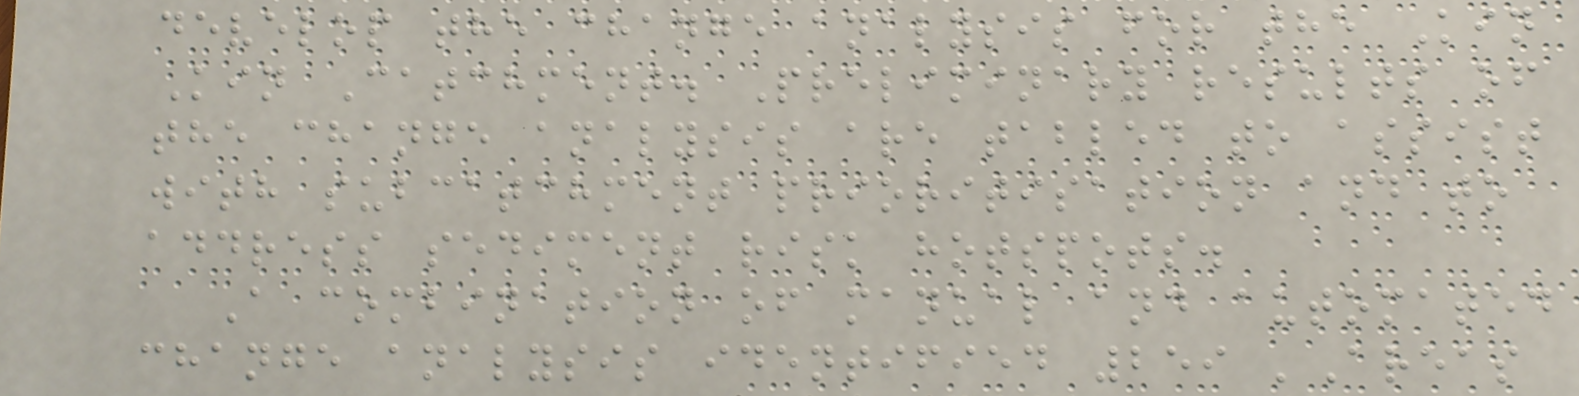develop the change analysis for the Kin
Kin Catchment. Preliminary results of
the change analysis are tabled to assist
with subcatchment prioritisation and to
address sediment risk hotspots.
A combination of manual and automated
change analysis identified 259 'Areas
